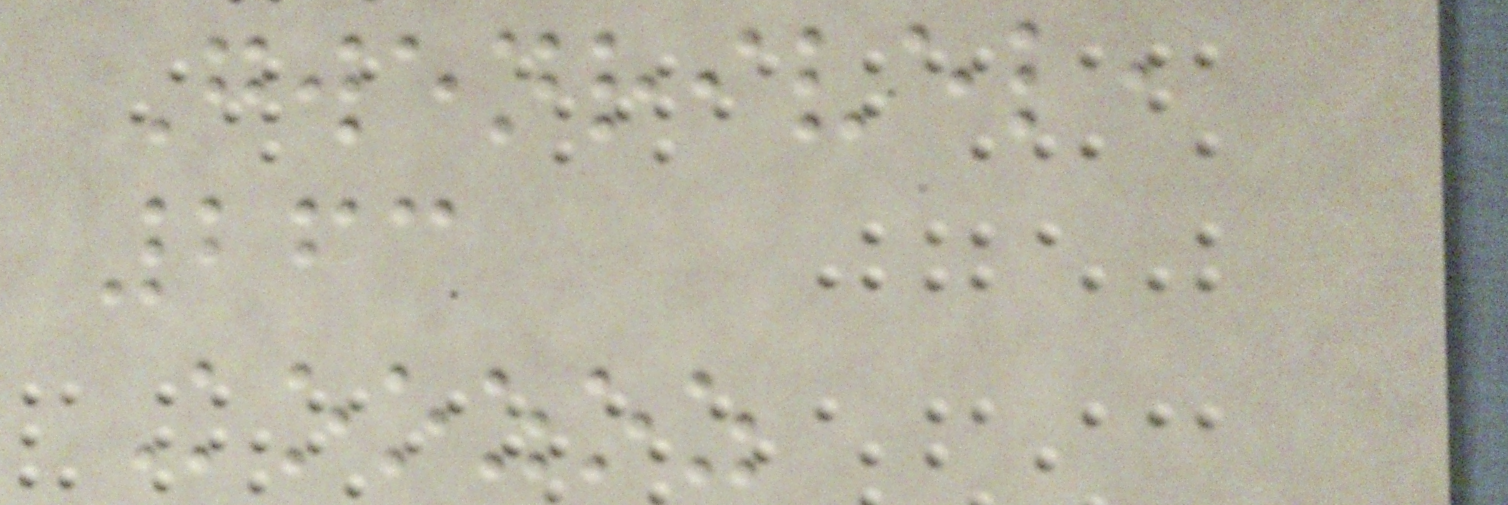Gwenrivel,
263
Koozoz
